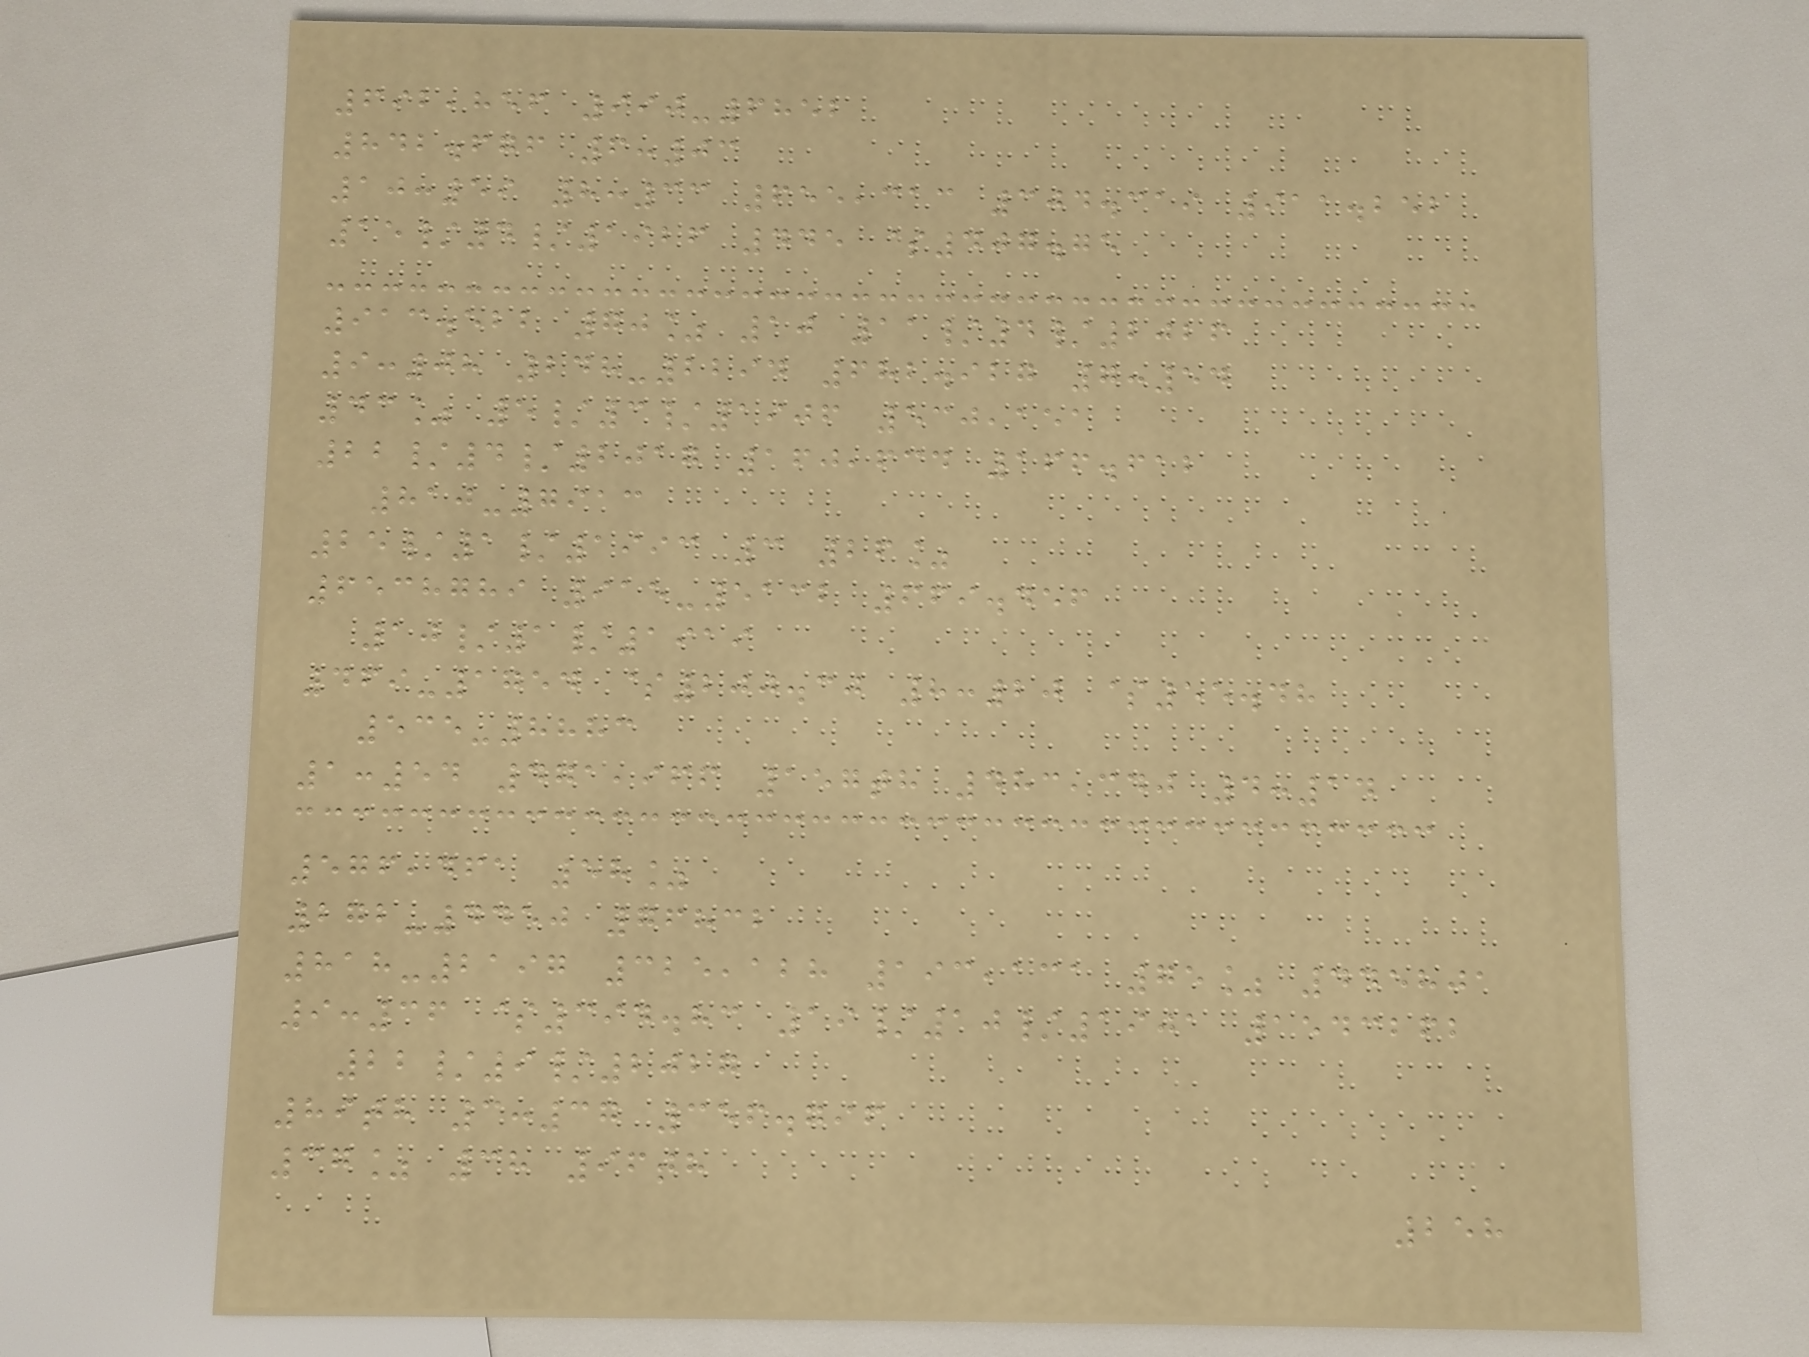692,856 990-6852
842.676 6:03
10:59 8:33 655,313 304.319 911.252
15/4/1926 445 $407.75
913.522 70% 10 11/4/2026
9:08 248-2294 682.927 7:54
43% 5/3/1906 530,151
22/4/2017 160,634 166.612
810-7913
25/1/1993 3 26%
6538789 915-5132 669.456
10/1/1919
469-1754 $200.30 8:20 $55.48
535-8883
1:54 471,966 157th 483,340 4:14
576,461 58%
272-4450 76832
818-2197 325,128 193,131 75% 445801
9:36 $394.83 19/10/1901 1543262
22/9/2027
89th 3:37 356.796
37% 38 96th
258
